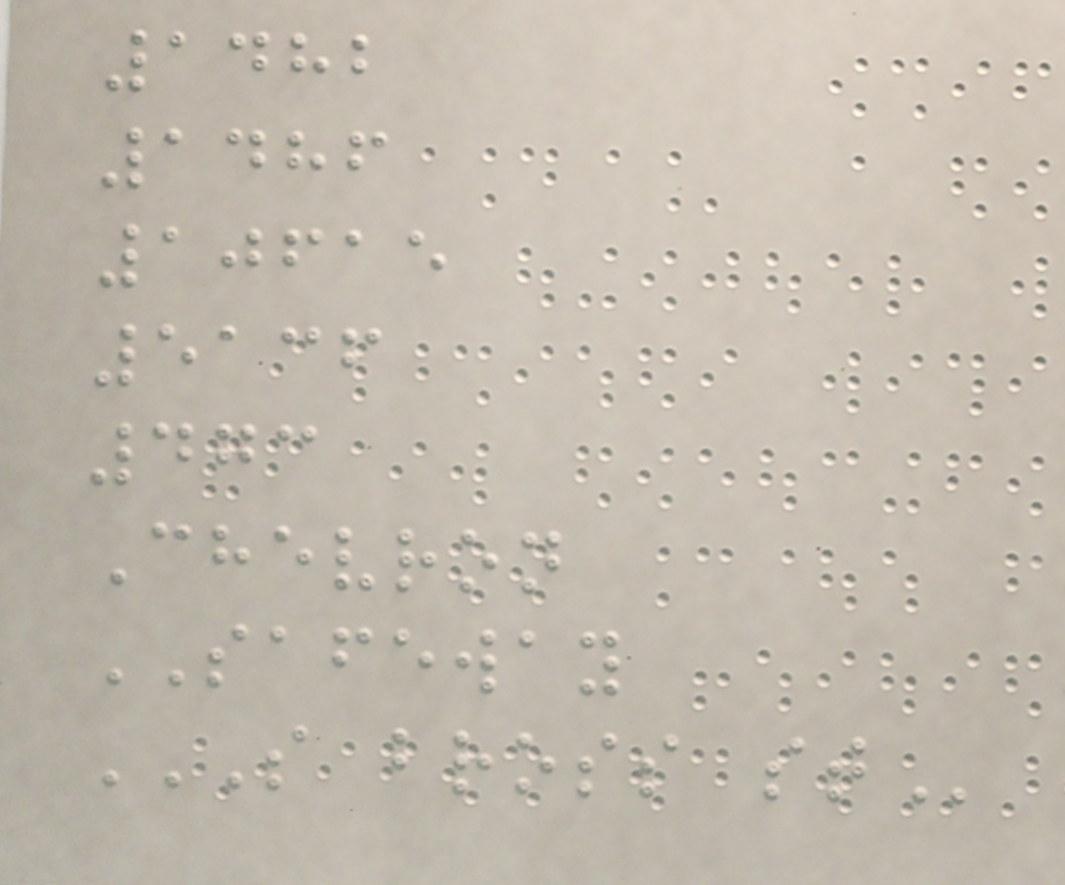1482
1486
10615
5136
473
Chevron
SAFEWAY
S BROSS ST
